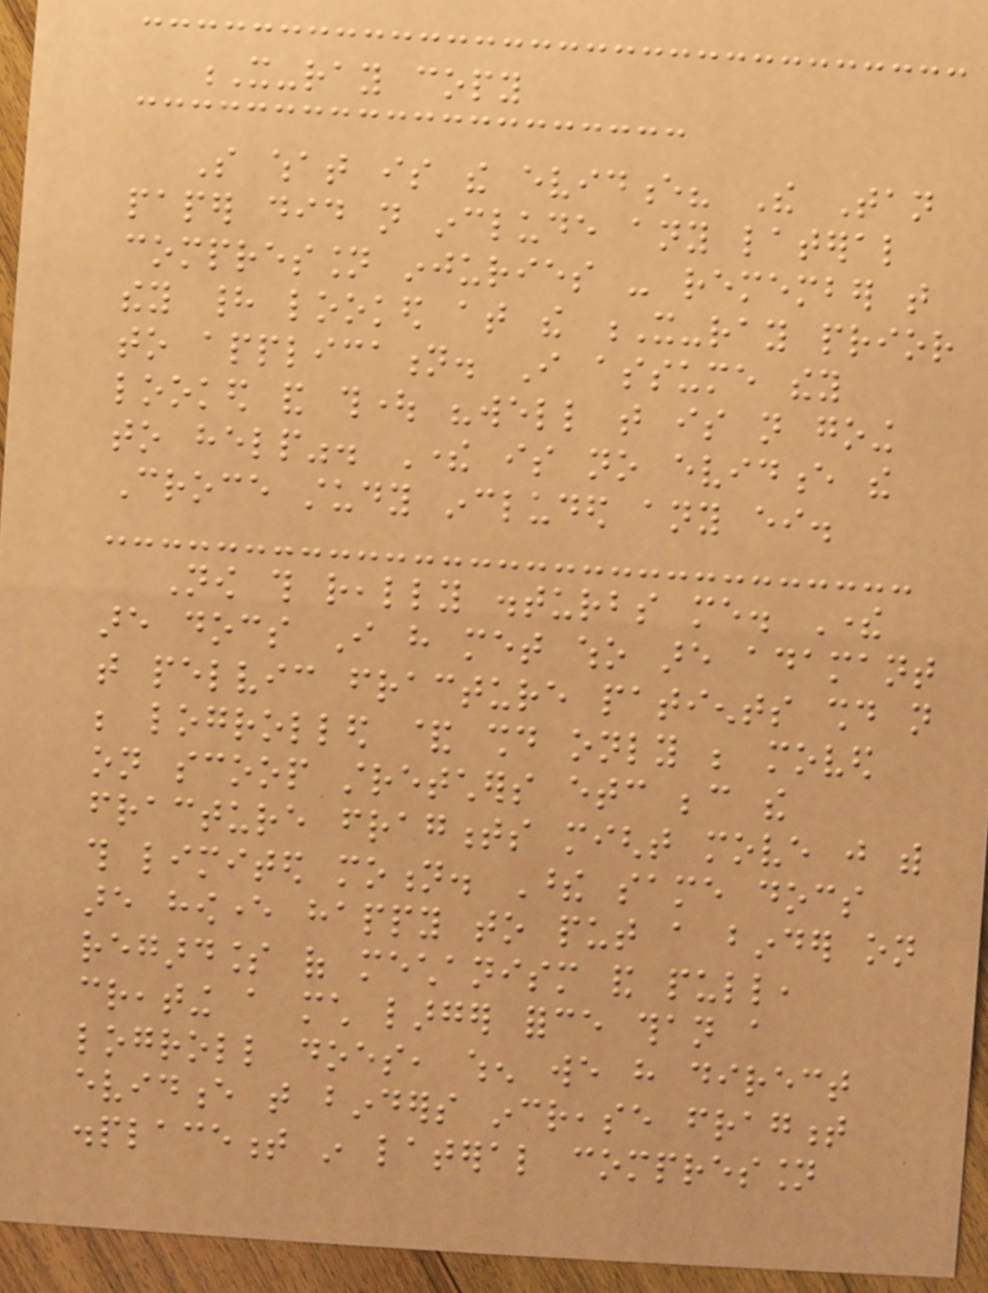X-ray copy
So what is the evidence? The Tan
paper did not include any lateral
compression injuries - remember that
they had looked at the X-ray prior
to application. I assume they
looked and thought "well that is not going
to help". There is no evidence the
Croce study included any either.
Now this really disturbs me. There
are docs I have met who are adamant
that pelvic fracture patients should not
be logrolled & should only be moved
on scoop stretchers etc because the
fracture fragments might move just with
this limited motion. These same docs
are however happy to put a binder on
regardless of mechanism and pull,
creating a much larger force than a
logroll does, when we have direct
evidence that binders increase fragment
displacement in lateral compression
